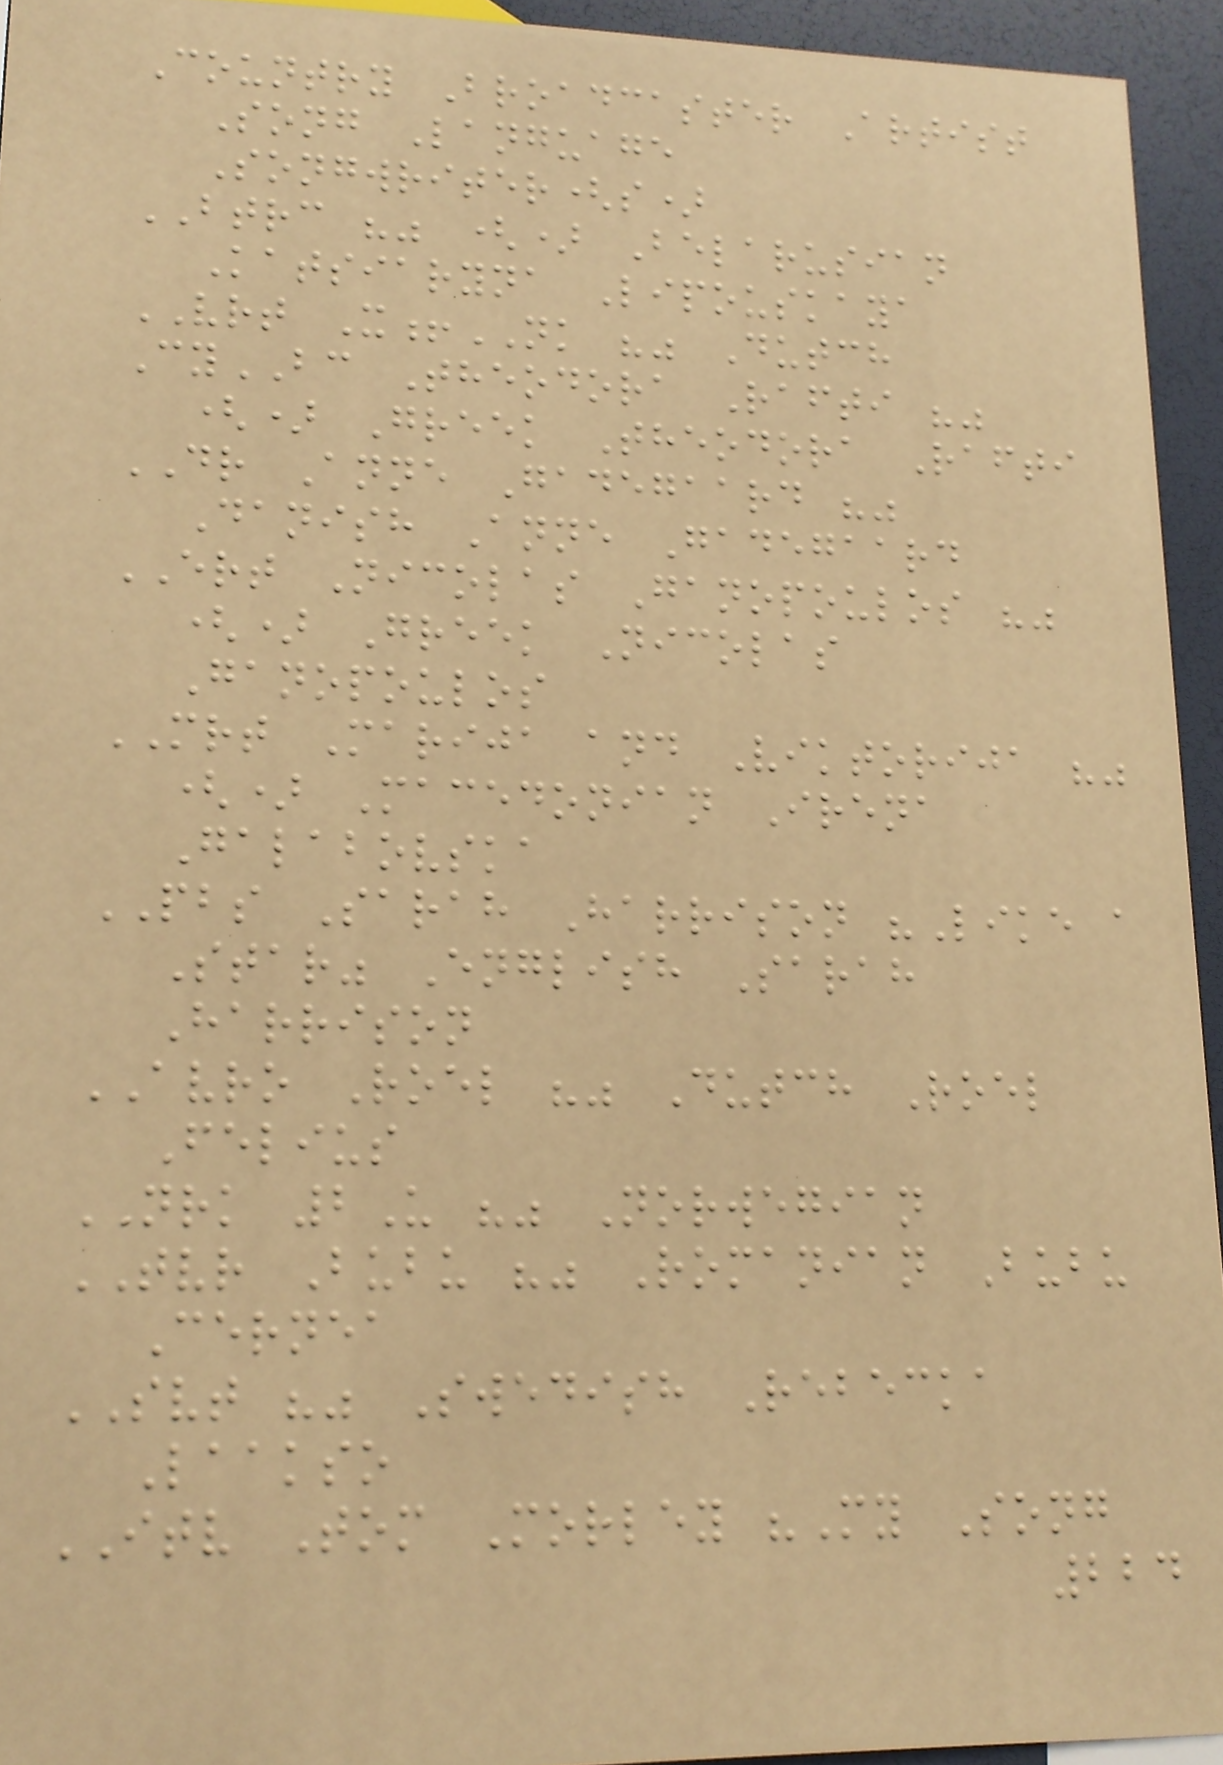Country Broadcaster Artist
Song Language
Songwriter(s)
BTRC "" () Belarusian
Katsiaryna Lipouskaya
VRT X!NK "" Dutch
CyBC Theodora Rafti ""
() Greek Theodora Rafti
DR Anne Gadegaard ""
Danish Anne Gadegaard
ERT Nicolas Ganopoulos ""
() Greek Nicolas
Ganopoulos
MRT Marija and Viktorija ""
() Macedonian Irena
Galabovska
PBS Sarah Harrison "Like a
Star" English Sarah
Harrison
AVRO Roel "" Dutch Roel
Felius
NRK 2U "" Norwegian
TVR Bubu "" Romanian Bubu
Cernea
SVT "" Swedish Rebecka
Laakso
ITV Tom Morley "My Song
224
